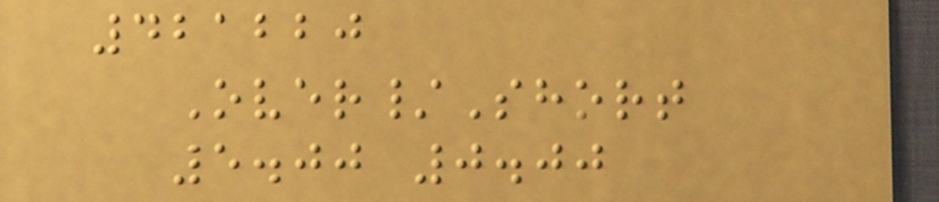421220
Over/Short
5.00 0.00
